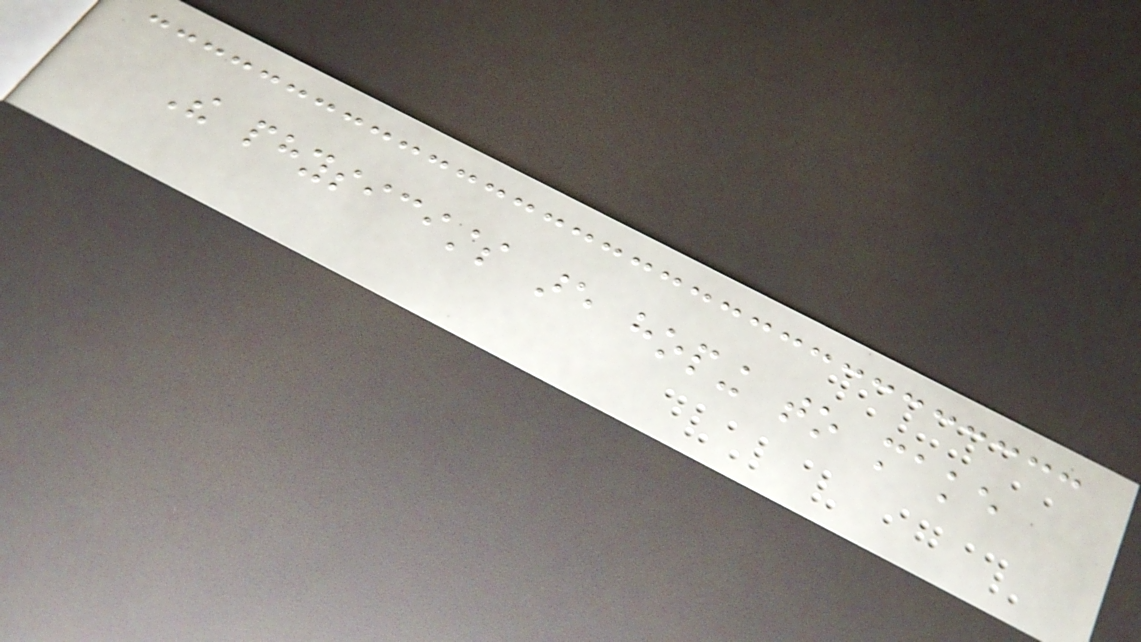The physicists are hoping to make
